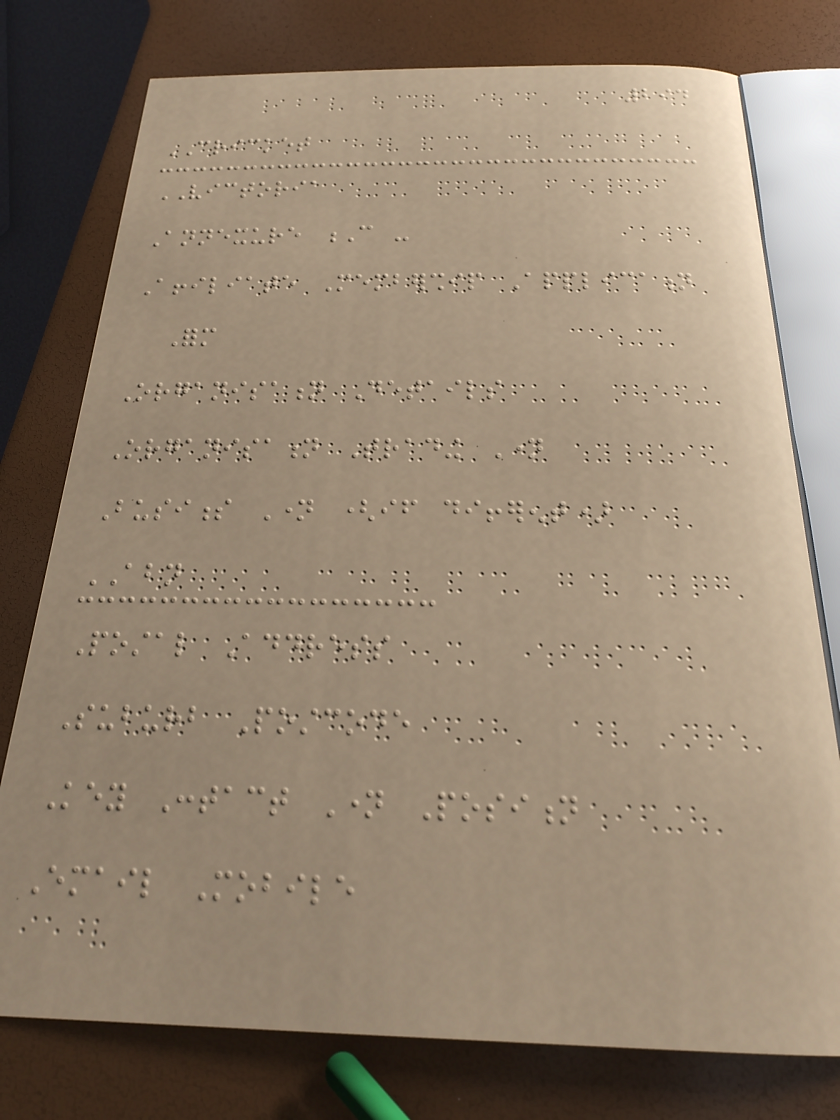294
CRICKET
VICTORIA
Annexure C -
Affiliate Membership Application
Form
Organisation Details
Organisation Trading Name
Business Name (if different)
ABN
Postal Address
Suburb Postcode
Key Contact Name Position
Email Mobile
